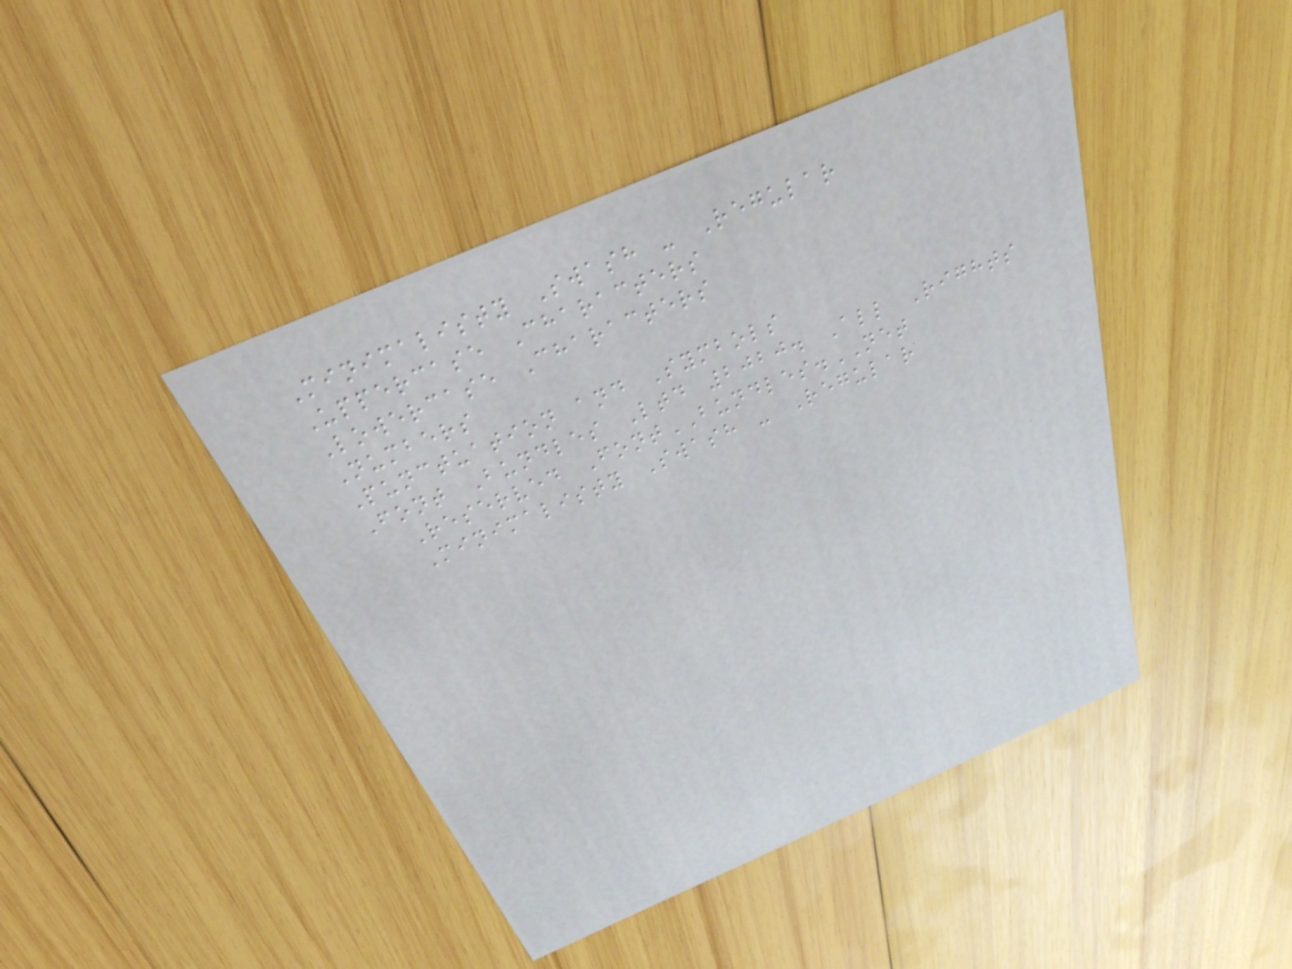Minimalisty Swash - Regular
Uppercase Characters
Lowercase Characters
Numbers
Punctuation and Symbols
Font Bundles Ltd 2020. All Rights
Reserved FontBUNDLES.NET
Minimalisty Swash - Regular
